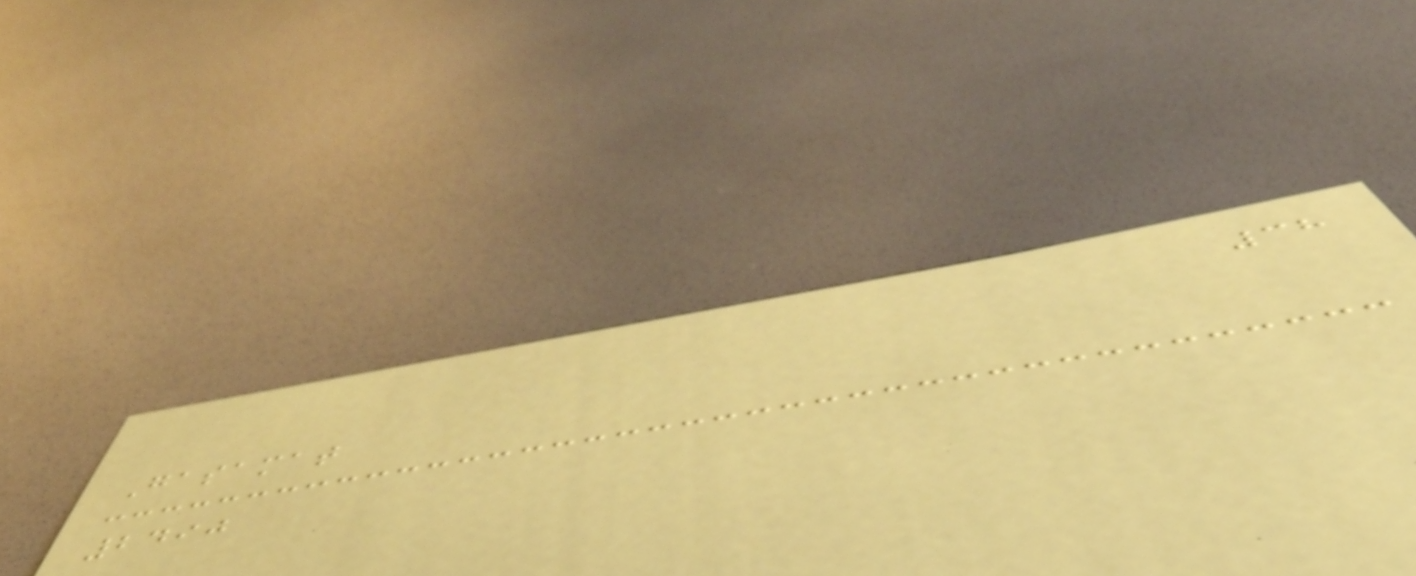38
Gasamat
2490
